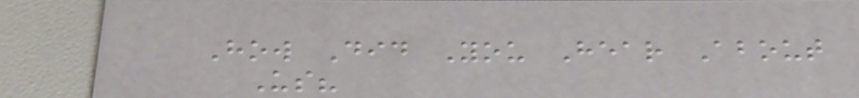How Did You Hear About
Us?
